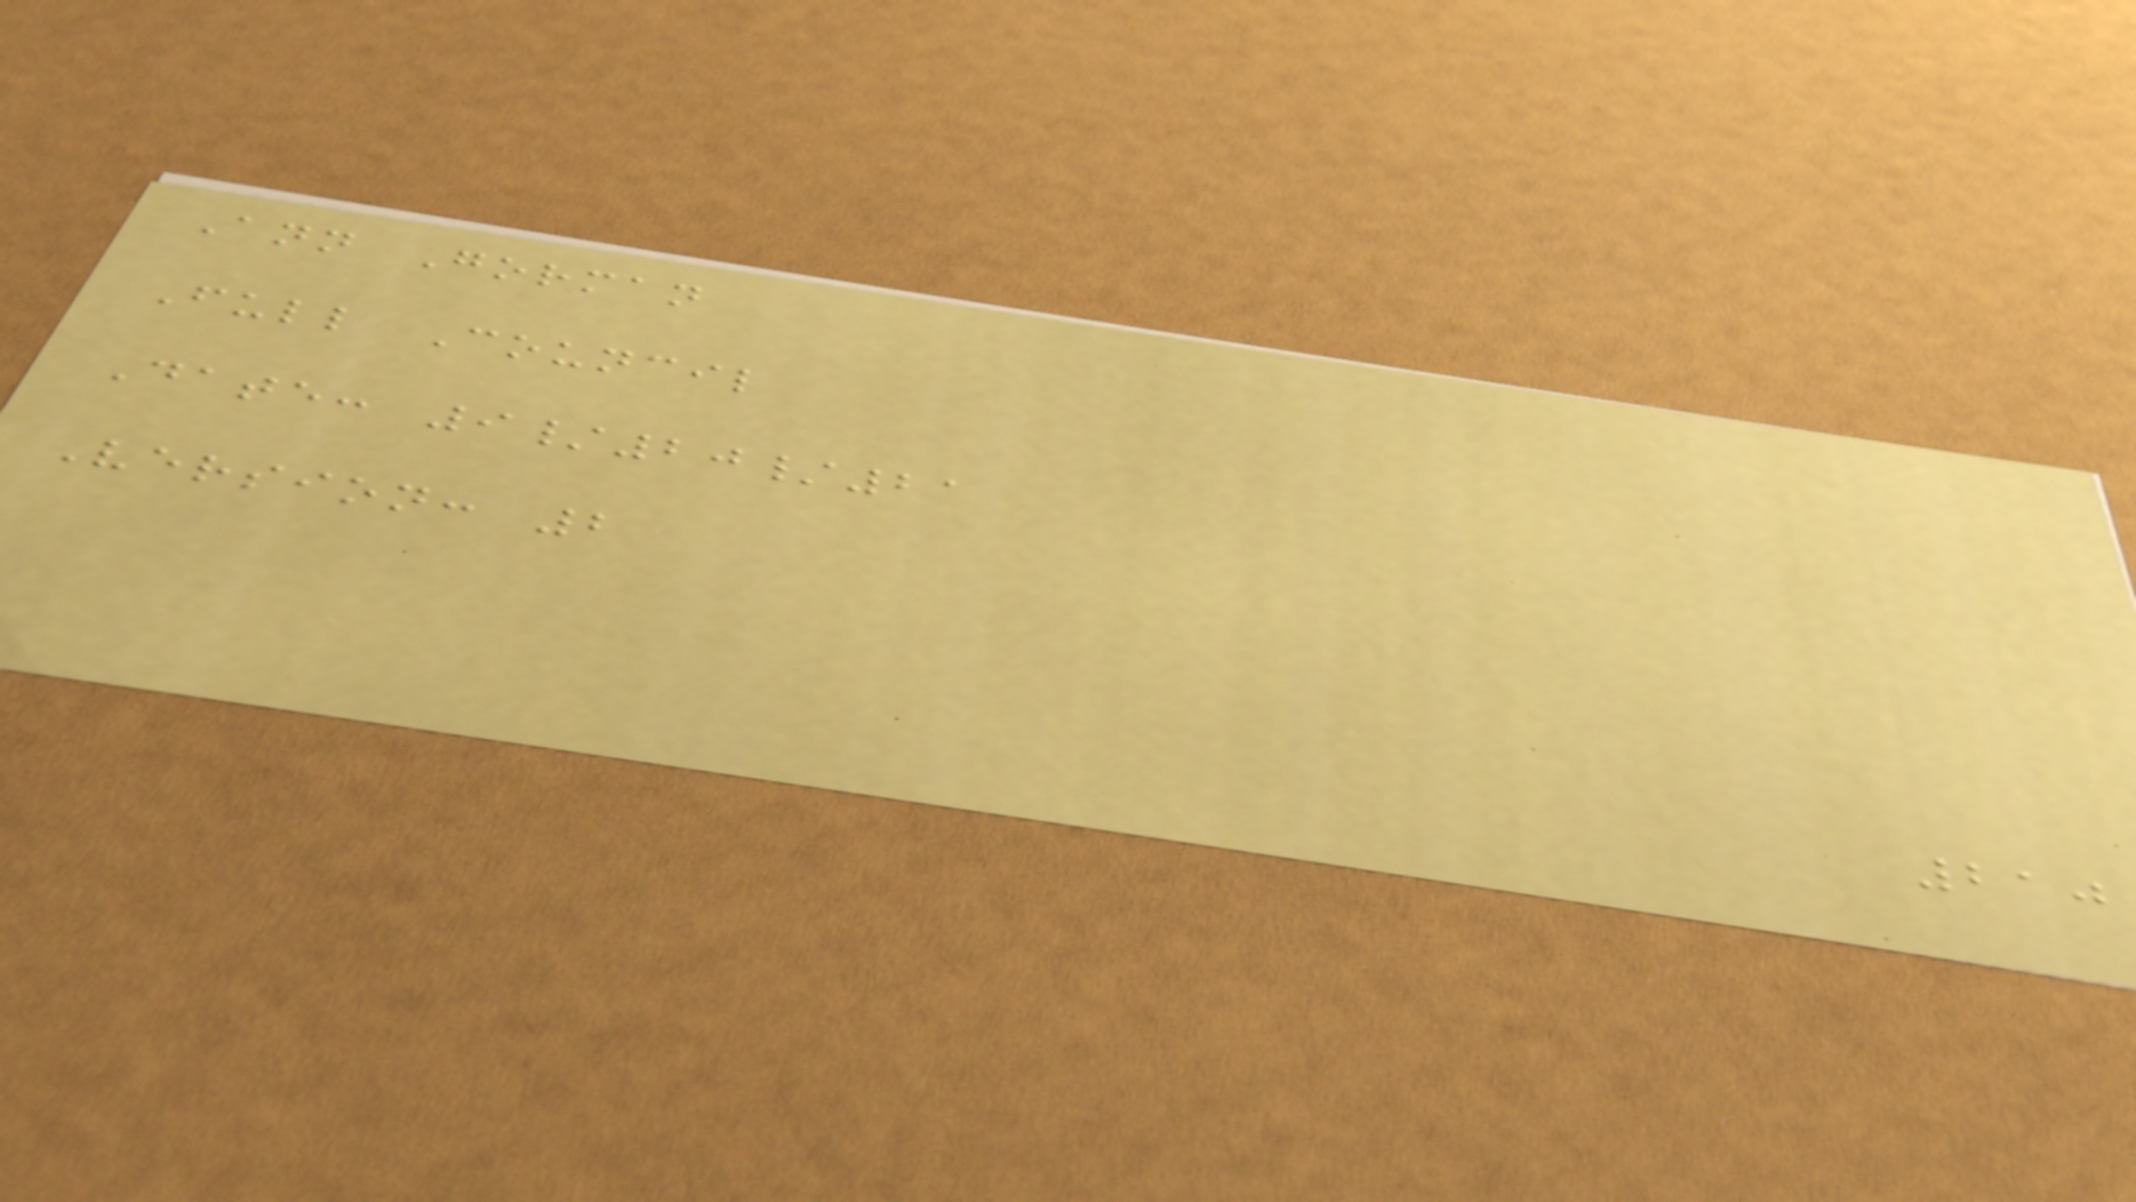Ann Gorman
Full Council
Date: 9/20/21
Version: 2
210
